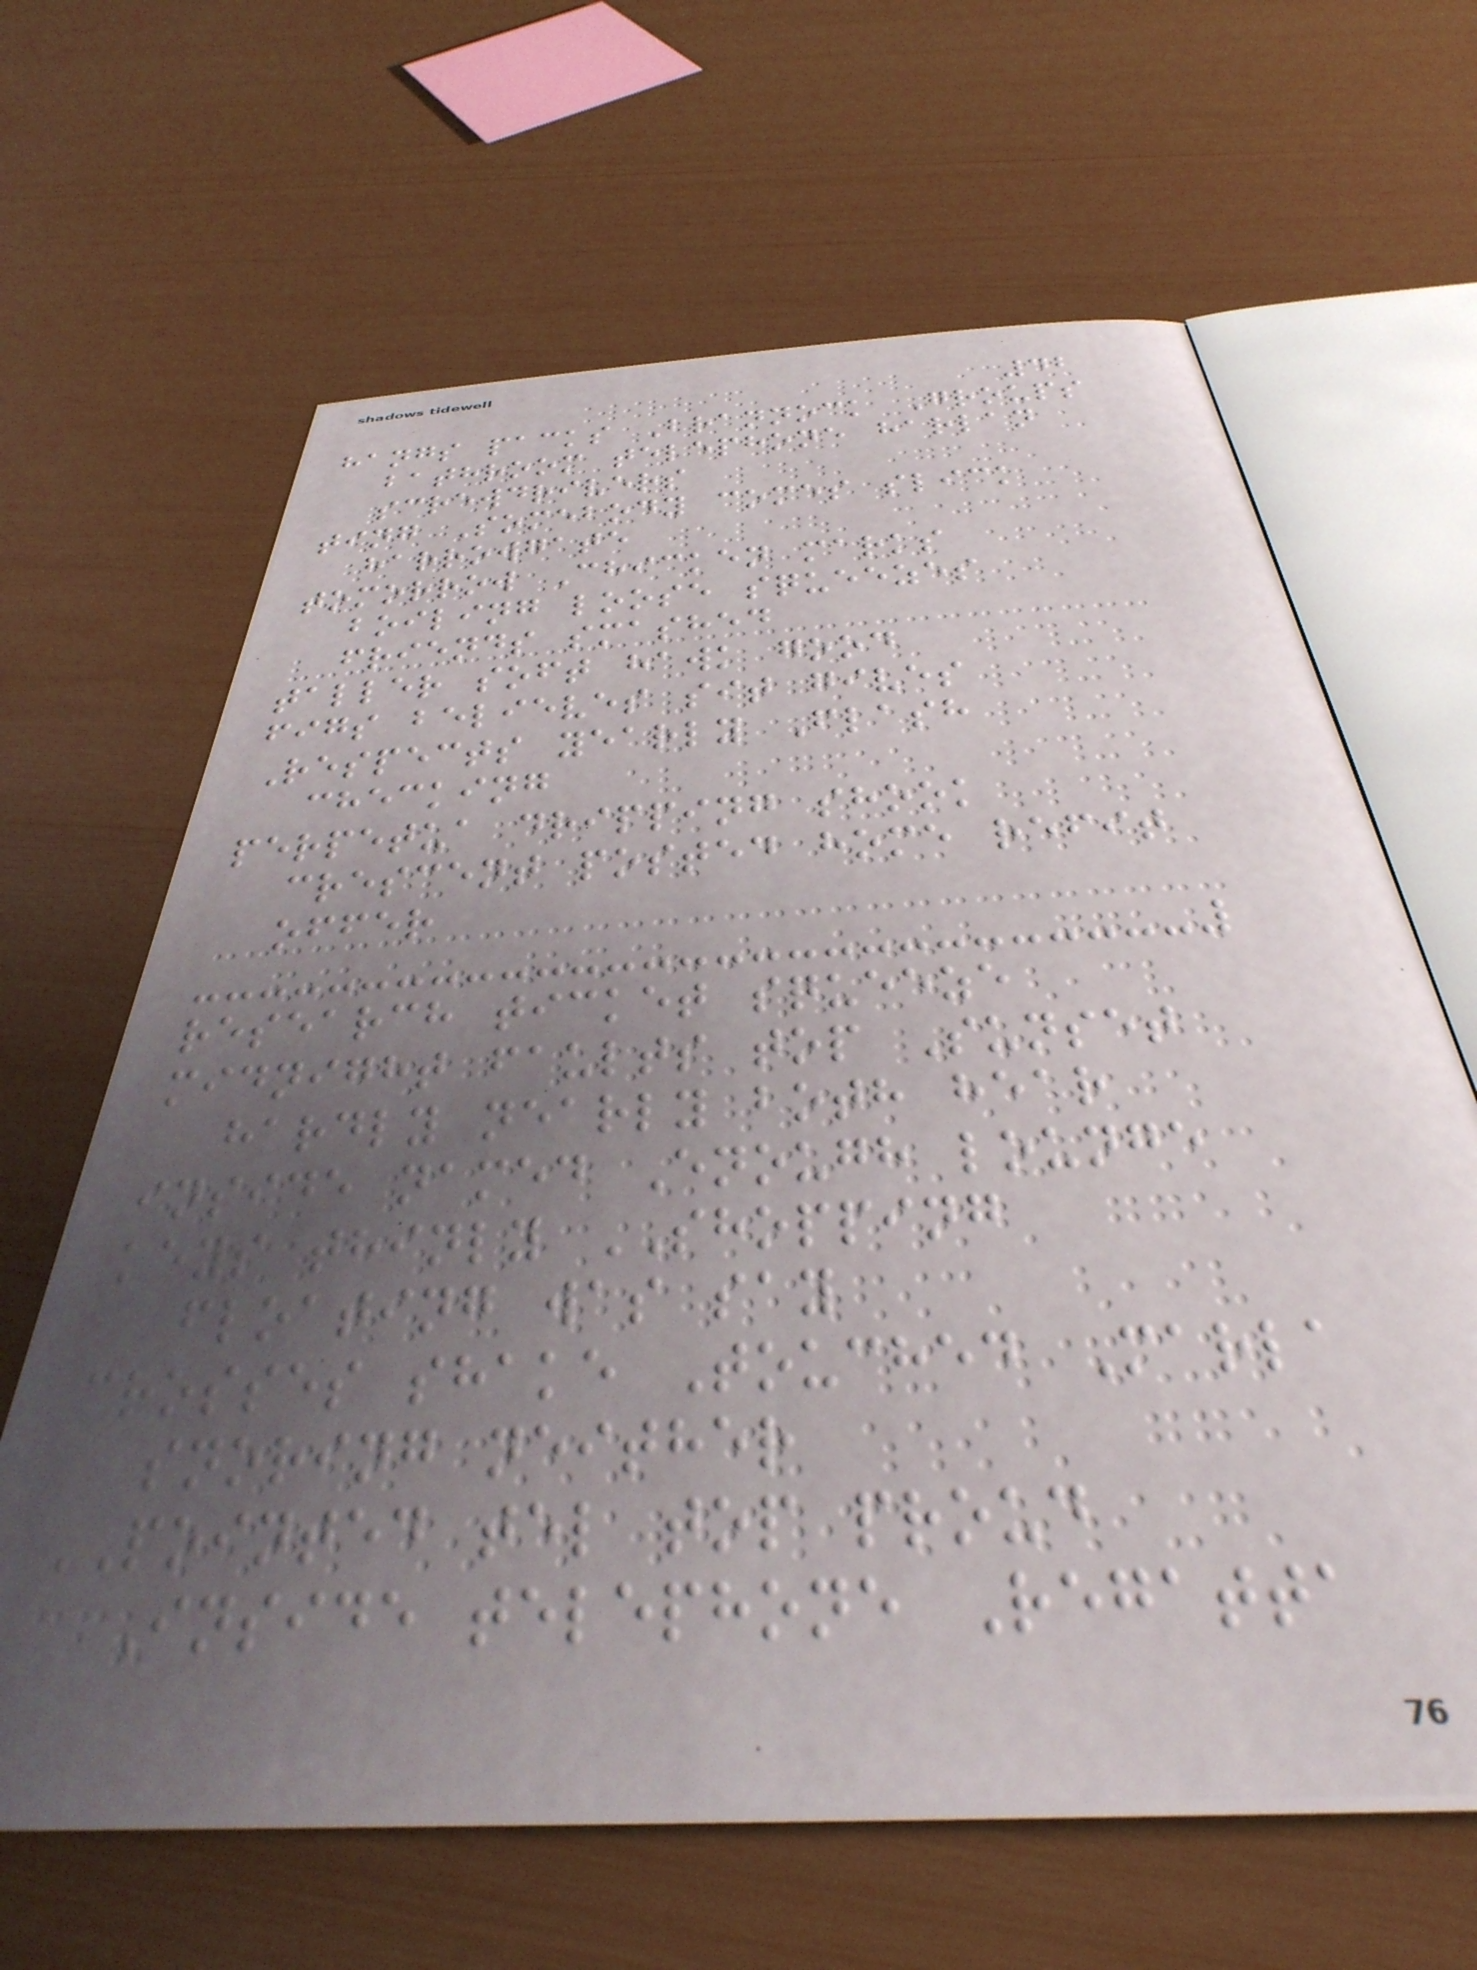42
hangs packs Brannock Groups
bathroom telephone harlan
screwdrivers
ting Somebody comes slick
harrowgate
tomorrow Chicken marks
boiling loose squeezes
friends smashed
taller soft hawk good
figs believes sit gives
Respects yearly Flash
checking
perpetua dripping shook
crescent posted home refit
offer
research ticket squeeze
midnight faults top Sunset
hardly nearly both hear
inside named Enough lounge
keys thinly SHOPPING
floating was say
crosses shake Touched Marla
snoring neither
POINTED tel top proud
Inside telephone Regatta
